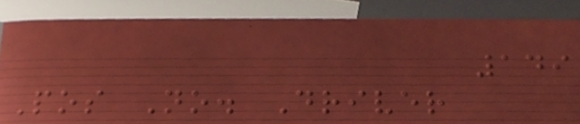149
Pos No. Driver
